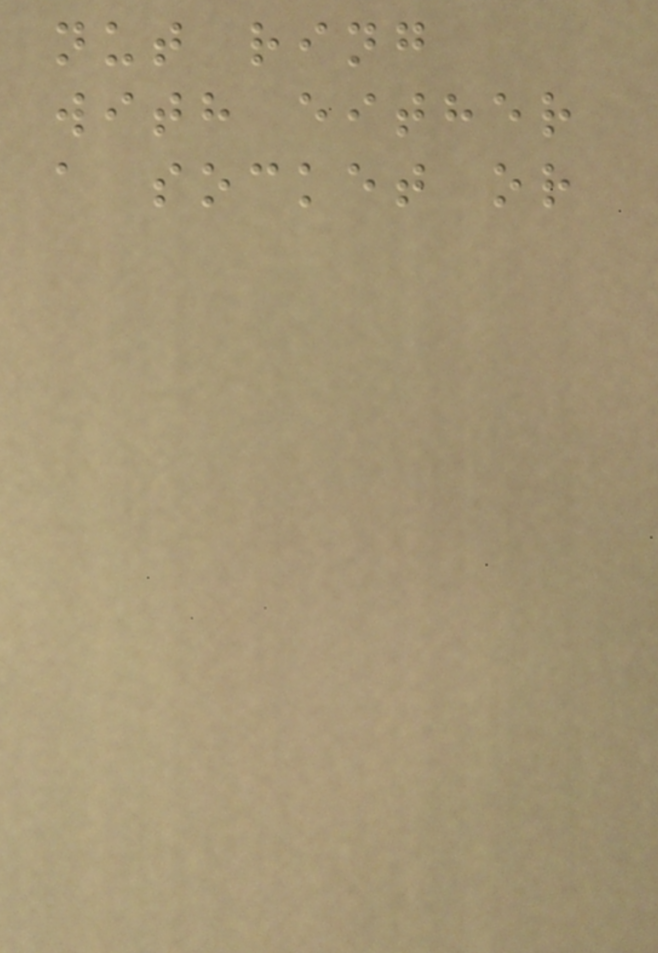nut ring
with either
a socket or
